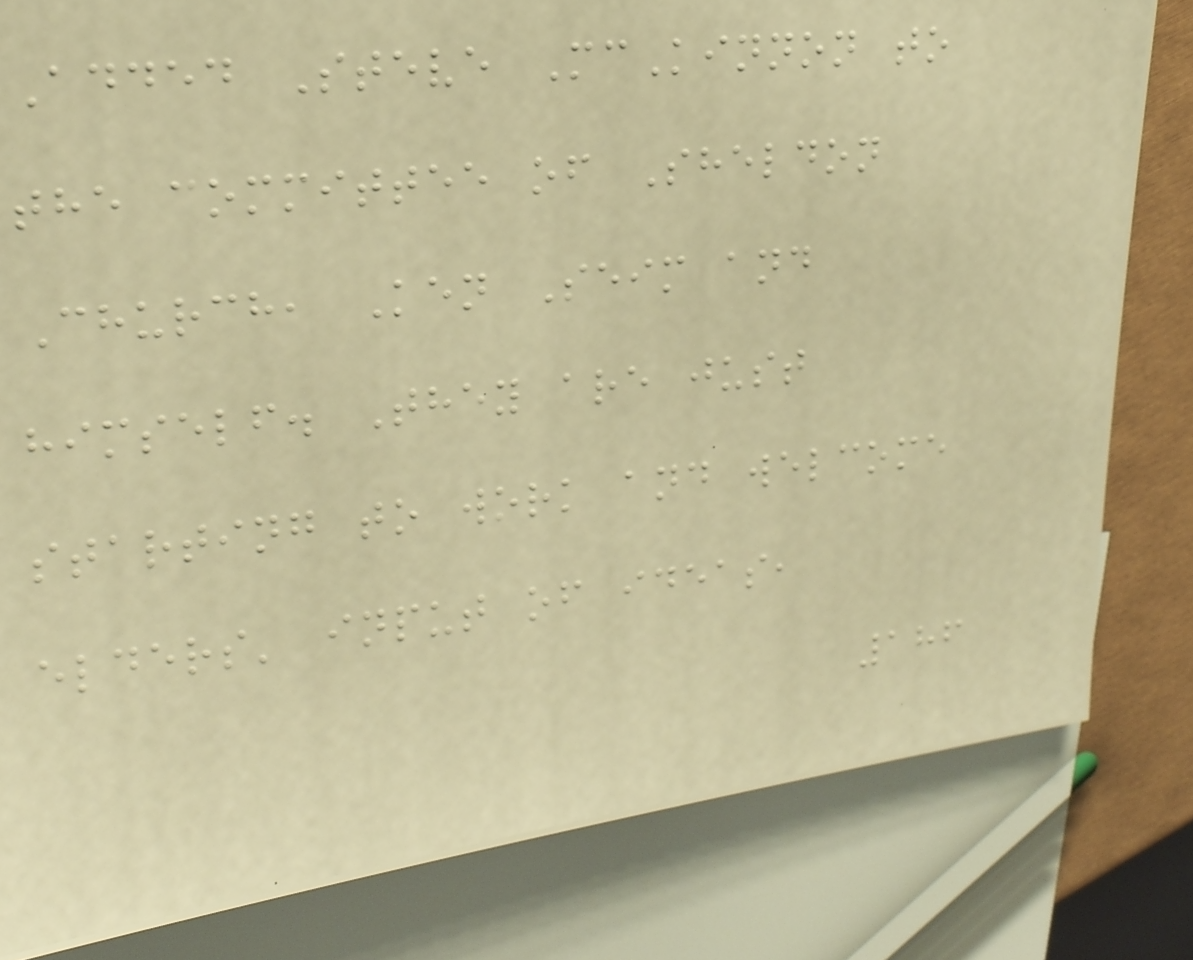Added Steve McKinnon to
the committee of Sheldon
Church, Ken Seim and
himself. They are just
starting to work and welcome
elders' input of ideas,
186
